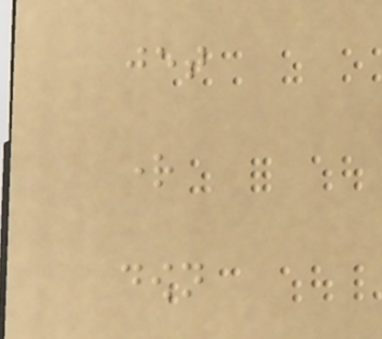jet
right
down
